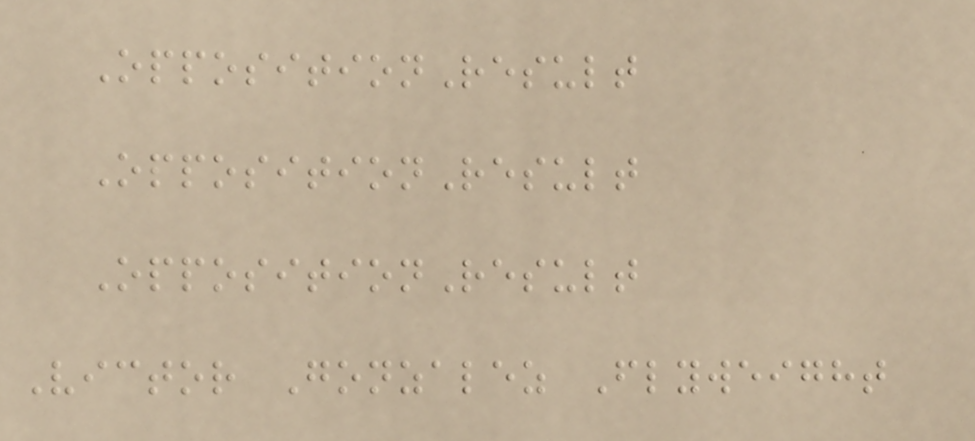OppositionResult
OppositionResult
OppositionResult
Victor Gonzalez Flyweight
